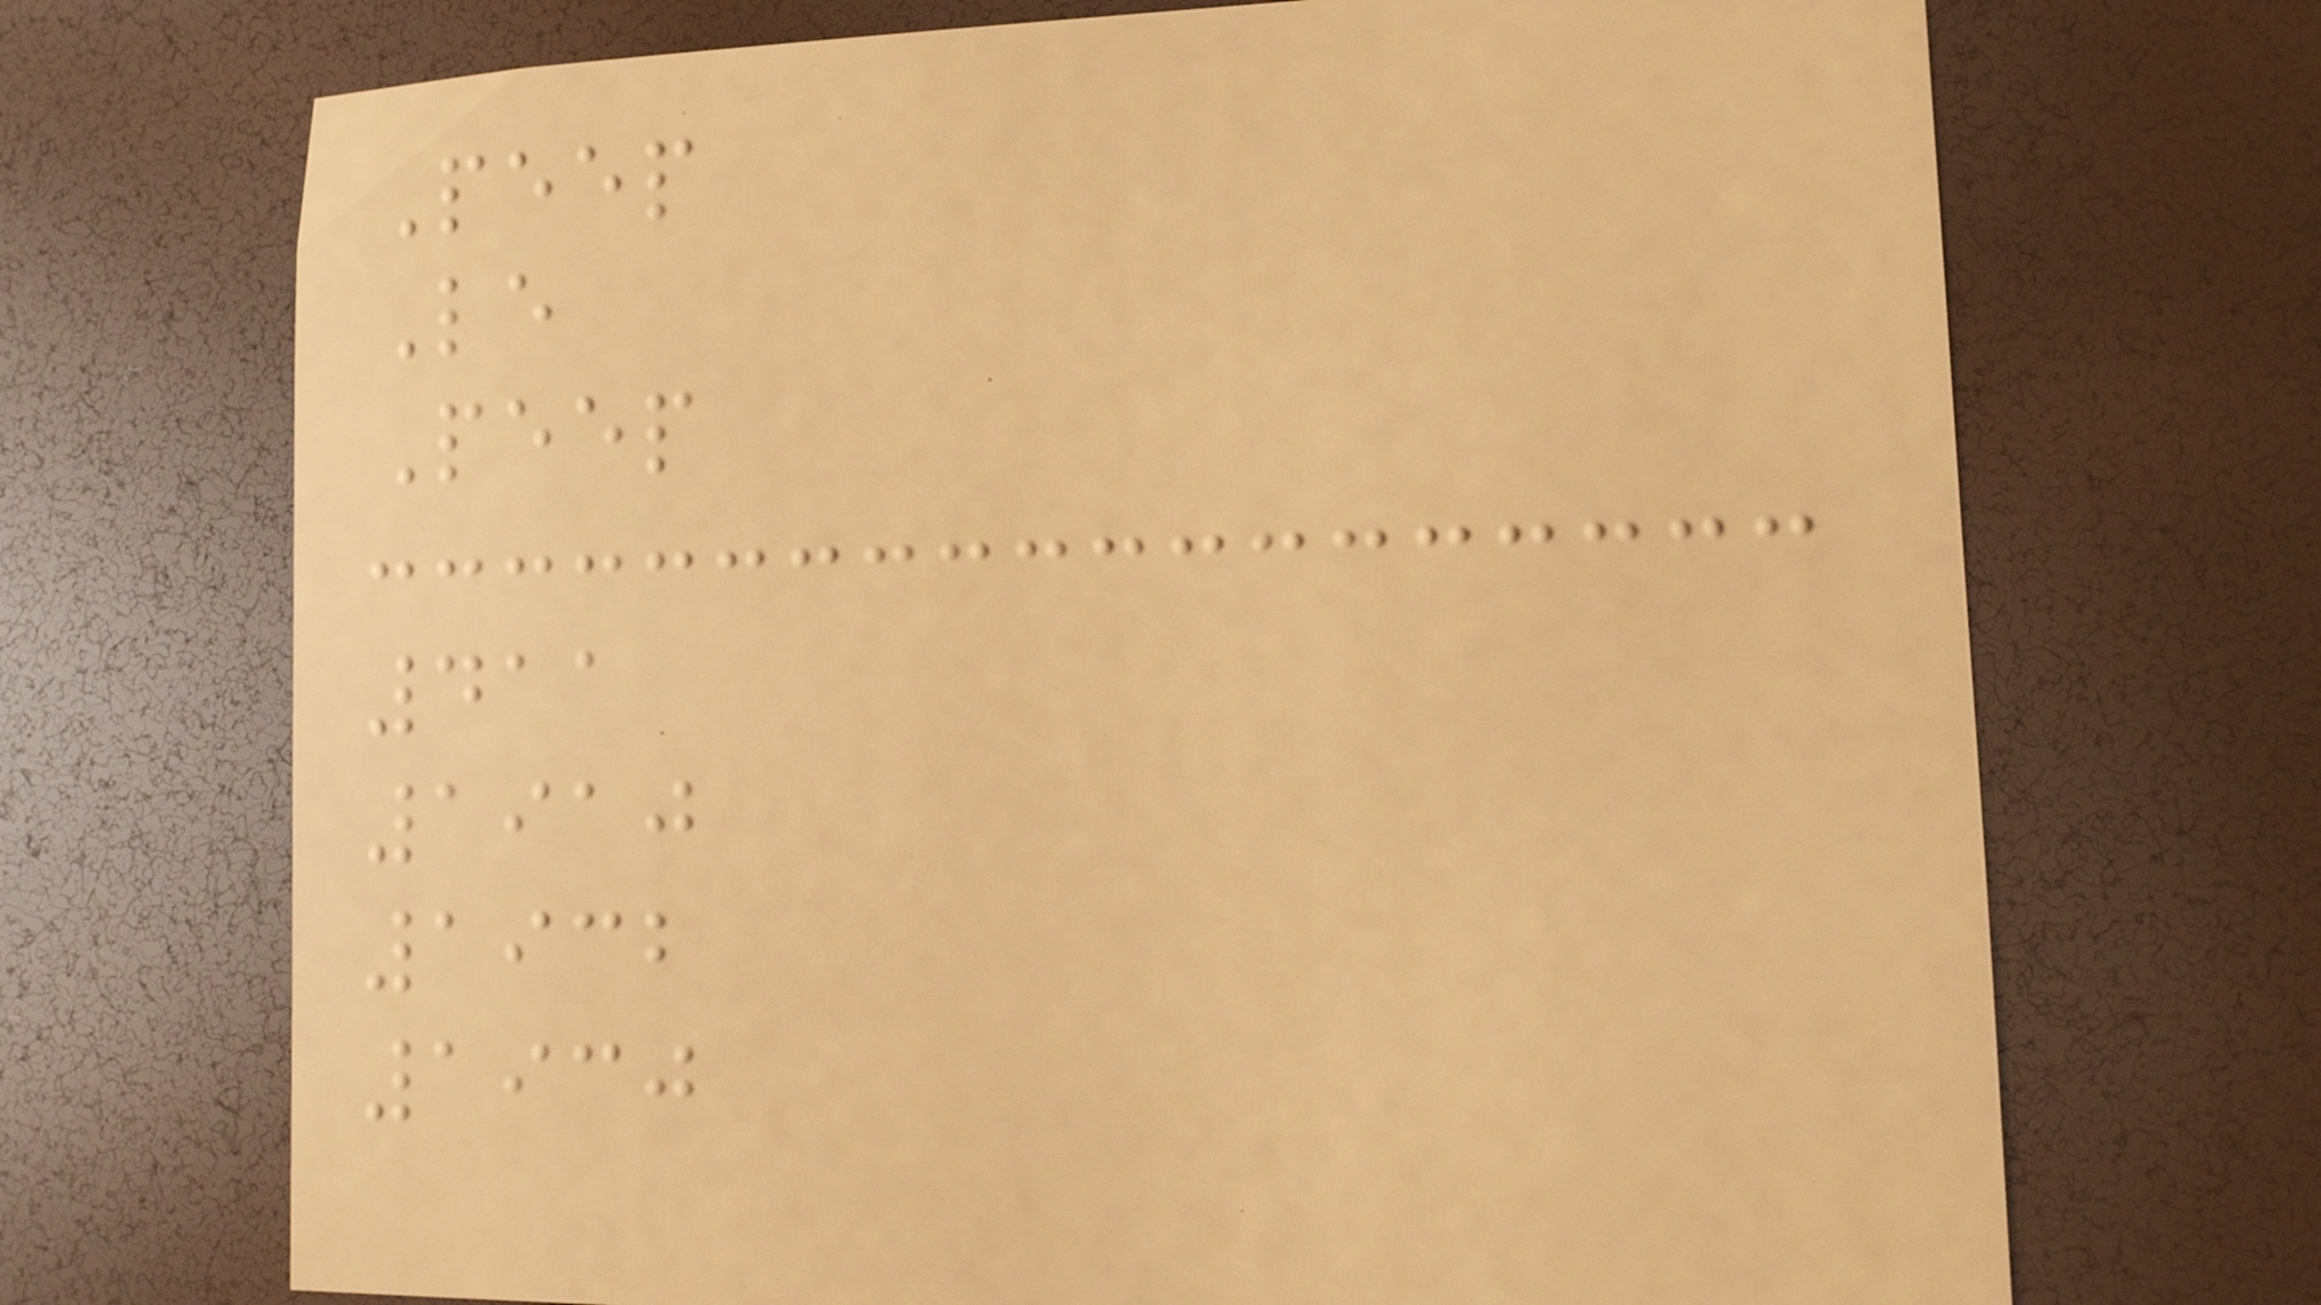Peep
Le
Peep
411
1910
1932
1930
